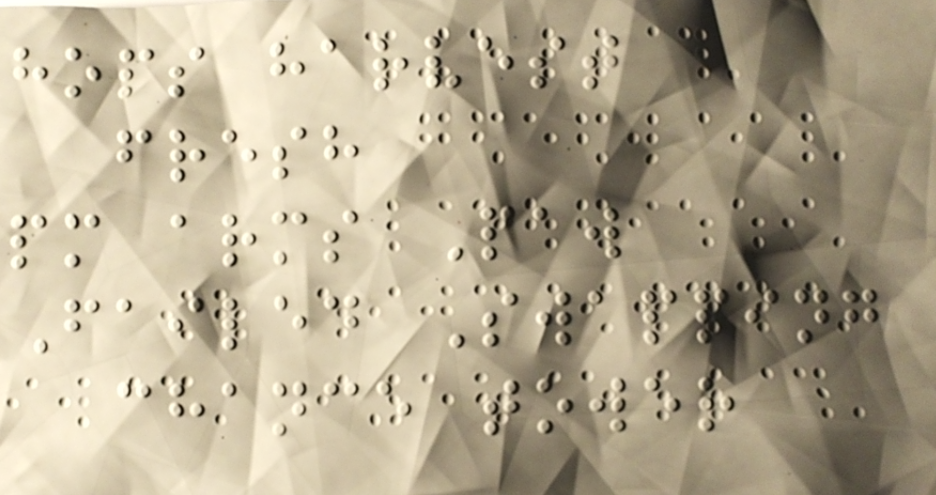hops harvest
fresh
pm arms Paw
Failed Swapping
chance tower
